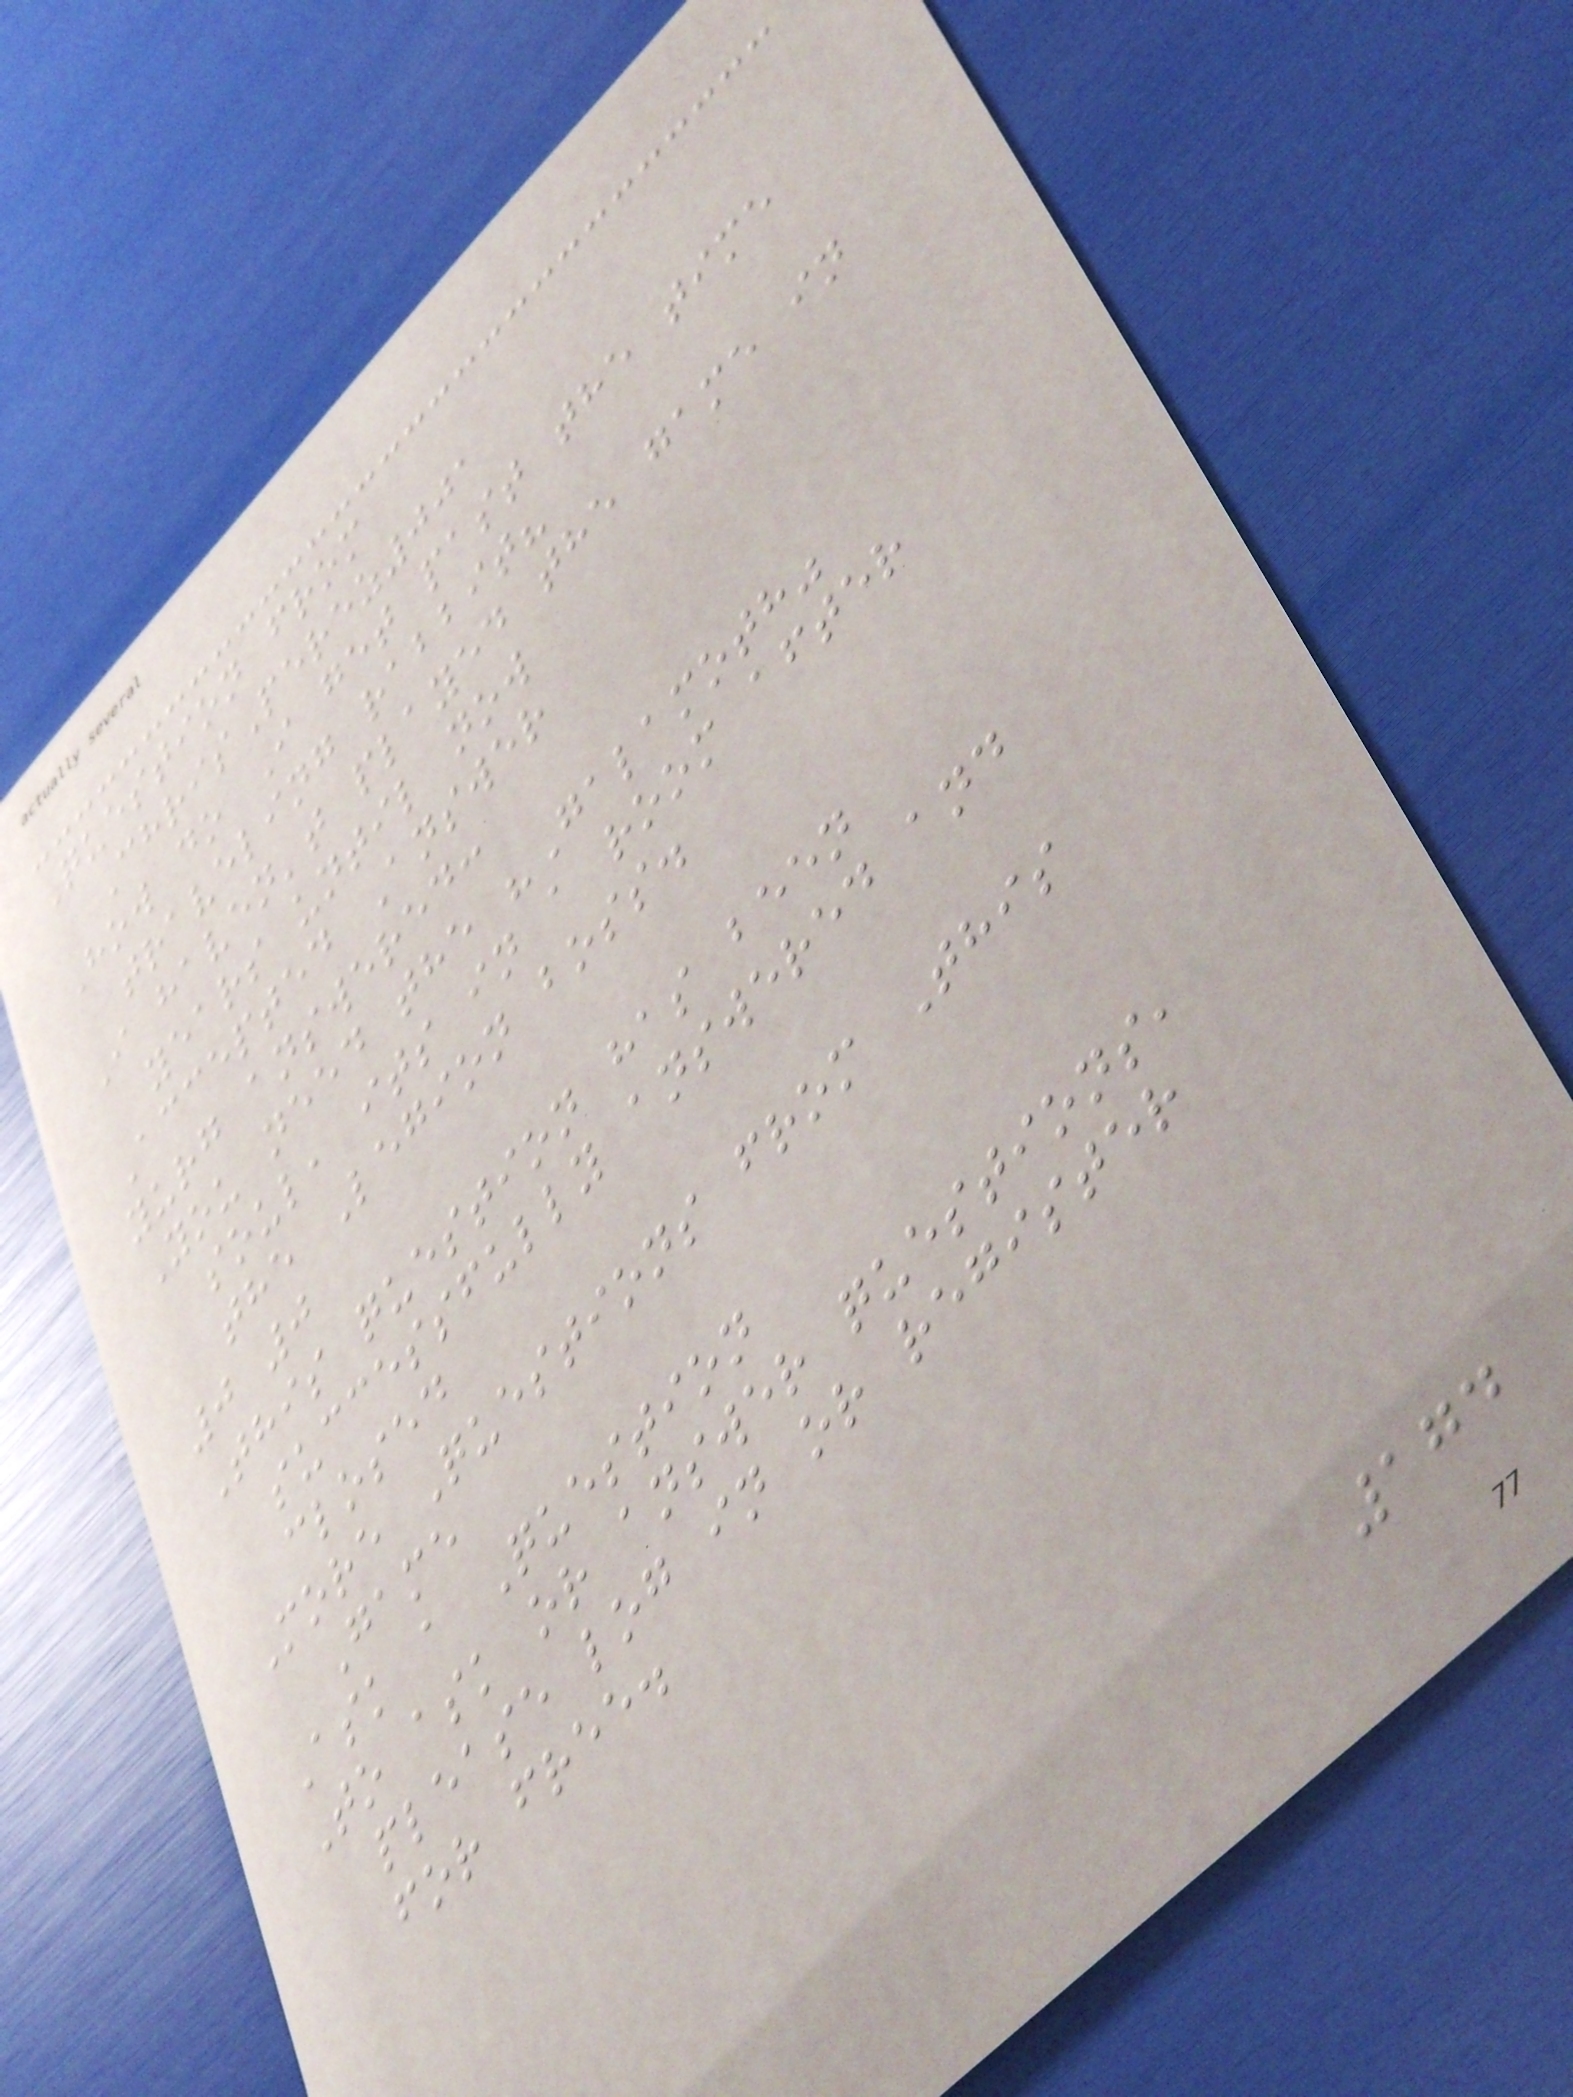Question from
ChrisPerez001
How do I get past the time
traveling rabbit?
I haven't played the game in
years until now
Accepted Answer
yurg answered:
You need the "Galamoth"
soul, its in a room after
the Legion boss.
0 0
This question has been
successfully answered and
closed
More Questions from This
Game
Ask a Question
To ask or answer questions,
please log in or register
for free.
174
